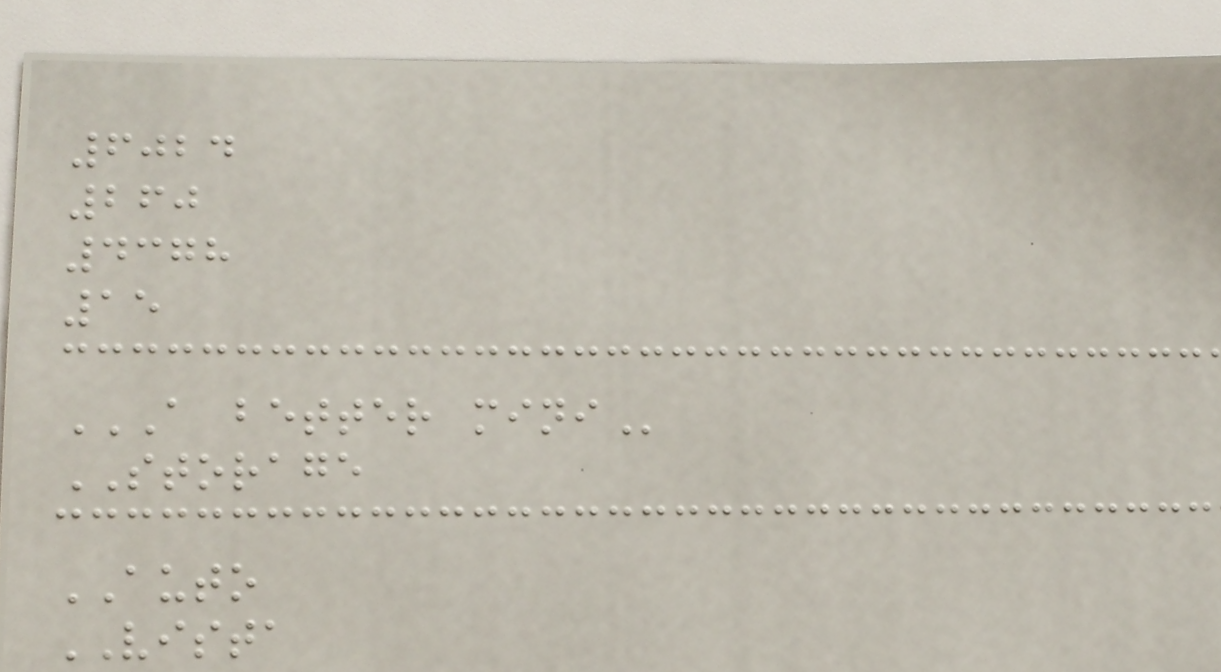6024
260
4378
15
A BETTER MINI
STORAGE
AUTO
VISTA
